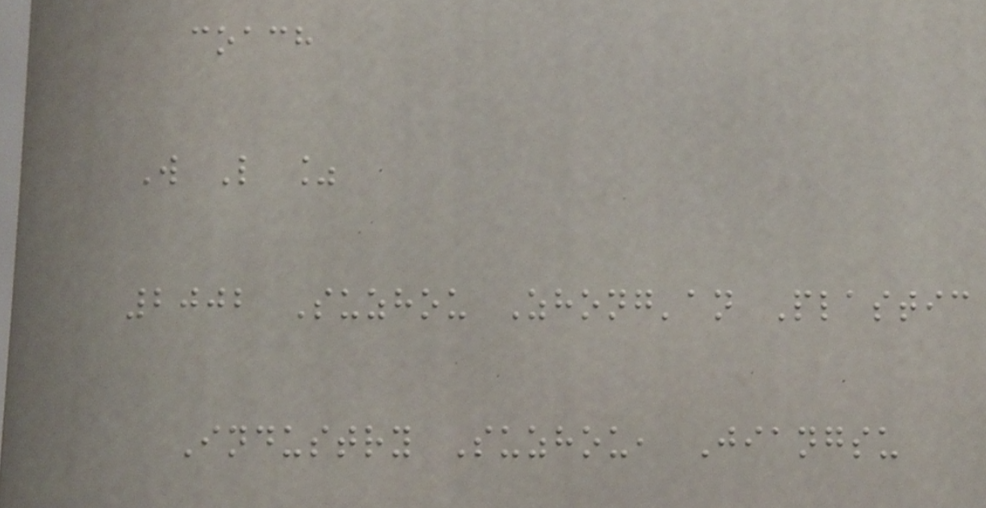coach
W L %
2002 Suzhou Zhong'an Plastic
Industry Suzhou, Jiangsu
